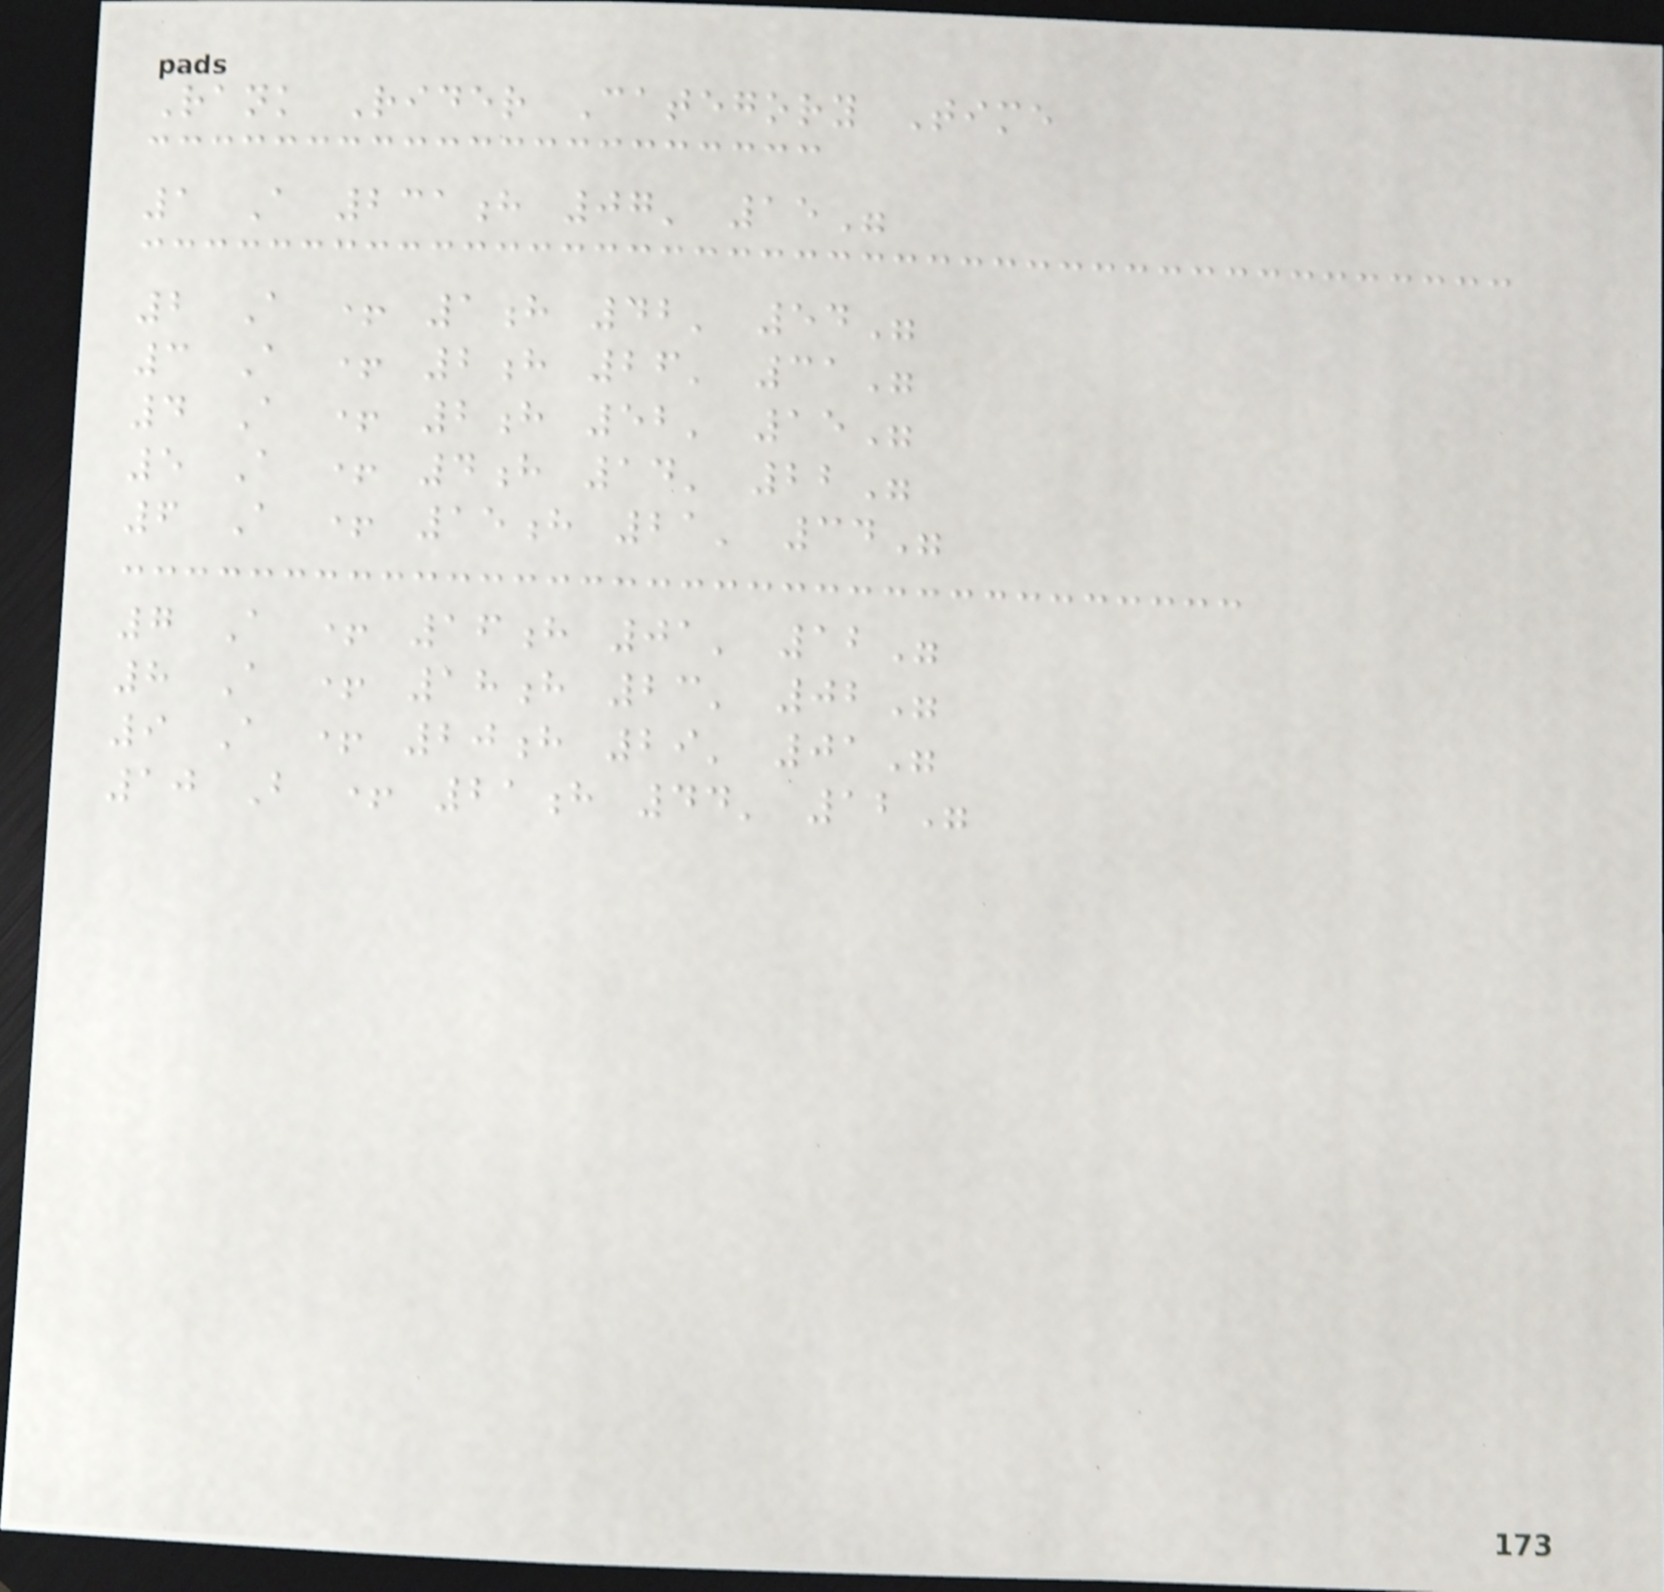Rank Rider Category Time
1 A 231h 07' 15"
2 A + 1h 42' 54"
3 A + 2h 26' 31"
4 A + 2h 52' 15"
5 A + 4h 14' 22"
6 A + 15h 21' 34"
7 A + 16h 01' 12"
8 A + 18h 23' 02"
9 A + 20h 29' 01"
10 B + 21h 44' 12"
